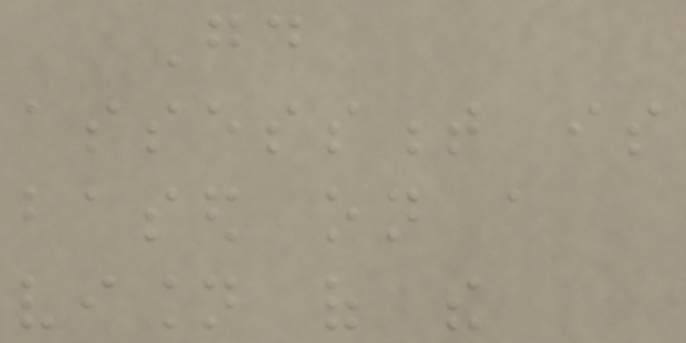Good
assessment is
based on a
vision of the
